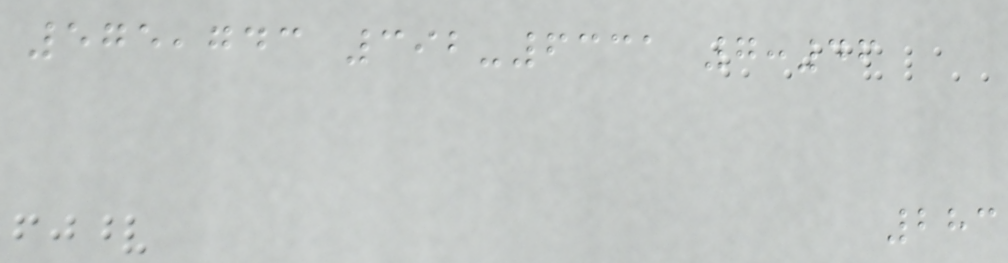575,743 392-6331 7:46
283
